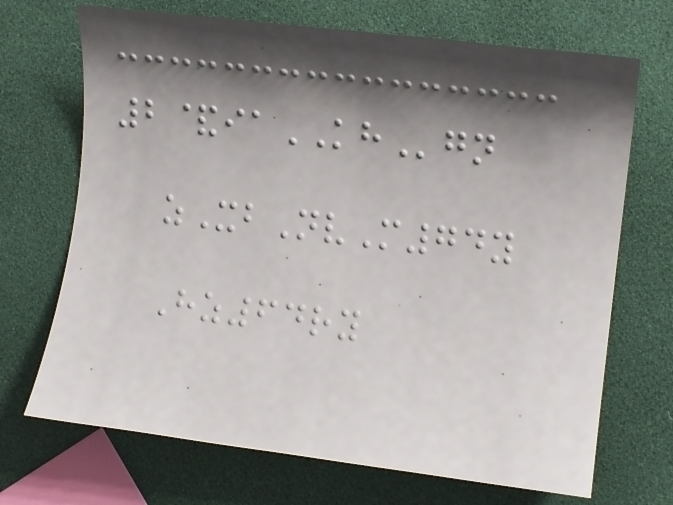2&iaKHgn
zXbNvM74y
Hz64ry
